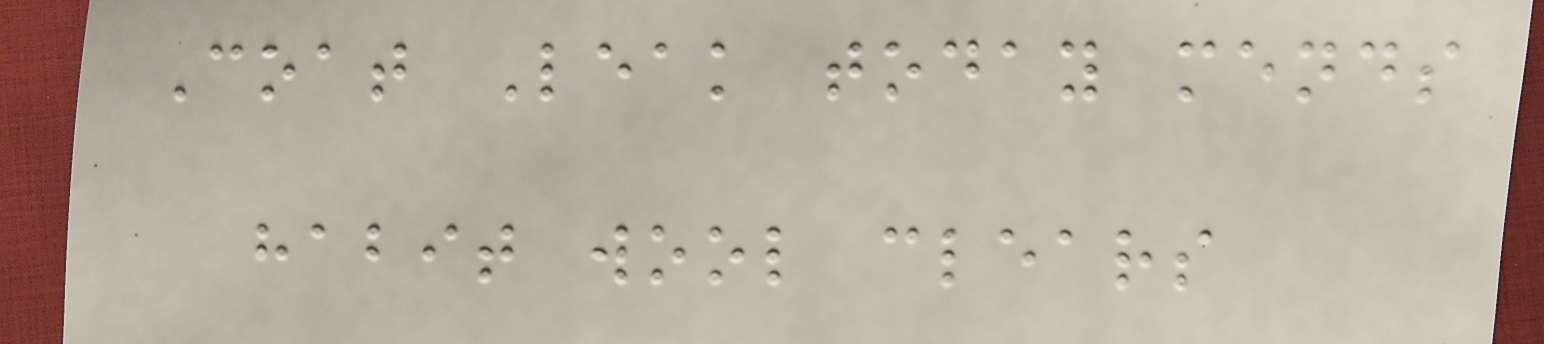Coat Leak today mends
habit wool clears
